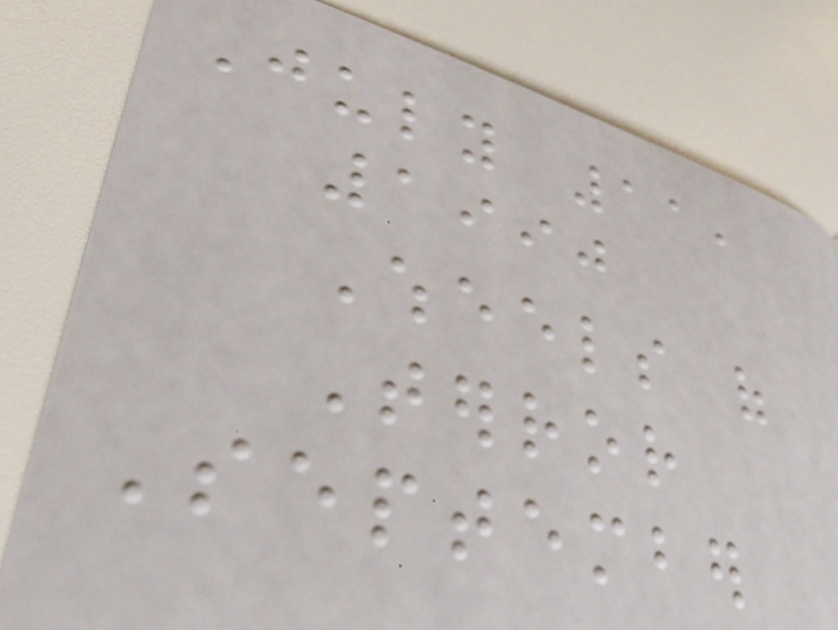July 11,
1990
Wheels of
Terror
September
